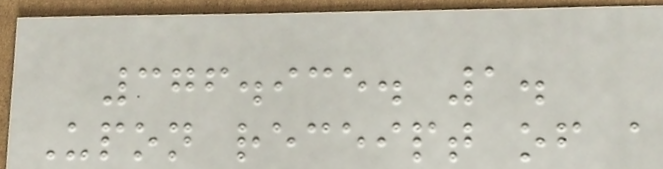376.935. 1.
Upon receipt of a
